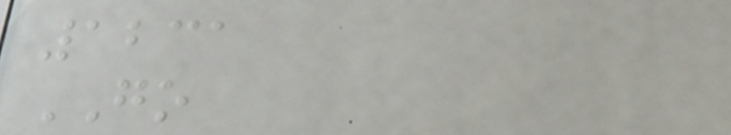1231
GO
